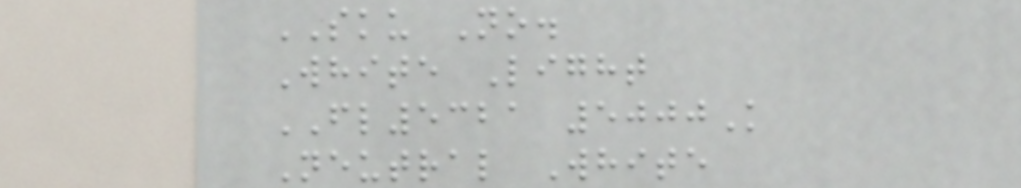SKU No.
White Light
FL5321 5000K
Neutral White
